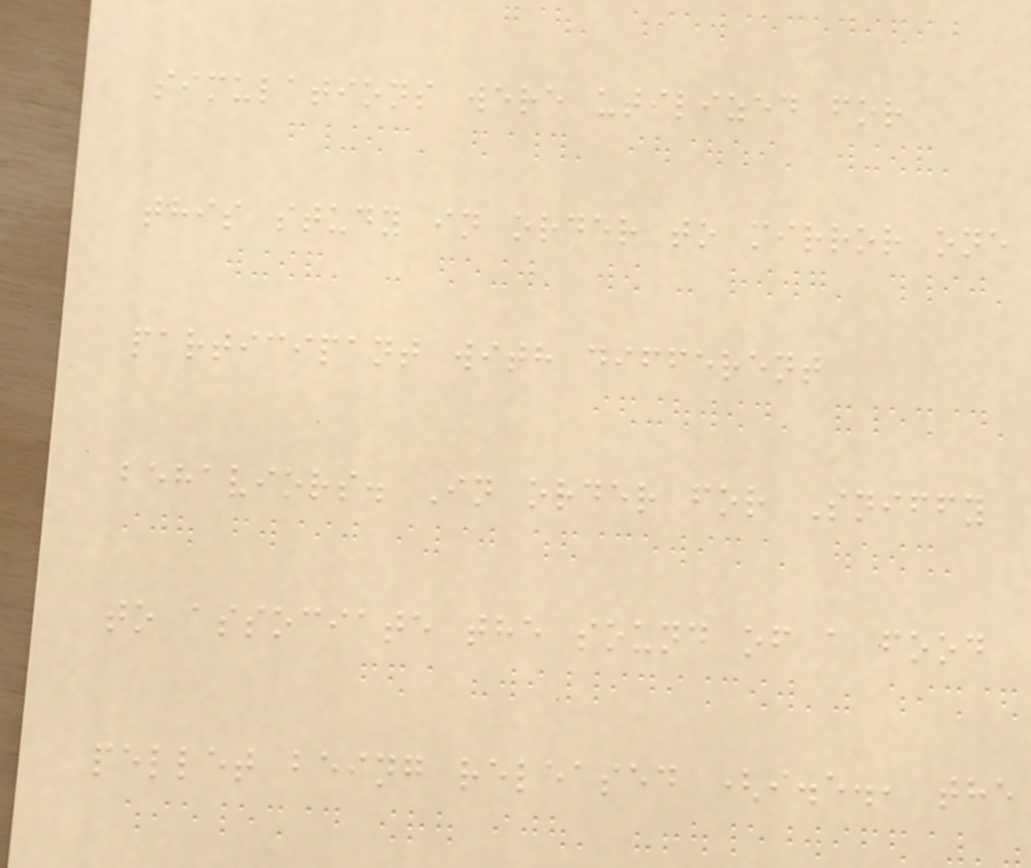simulations were utilized for
this study in order to mirror one
participant with different
behaviors. In order for Sniffy
to associate the sound of a food
pellet being released (i.e., the
